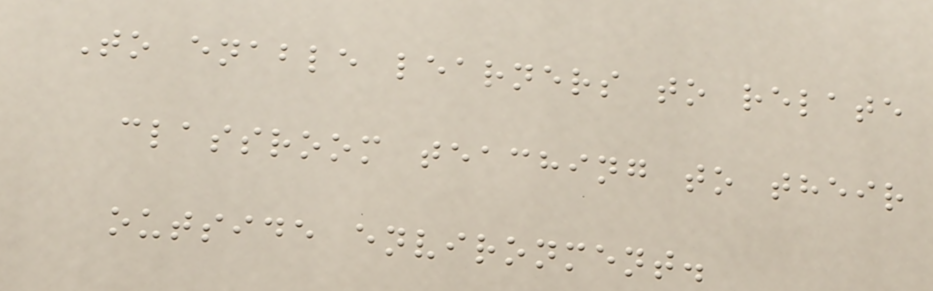To enable learners to relate
classroom teaching to their
outside environment.
